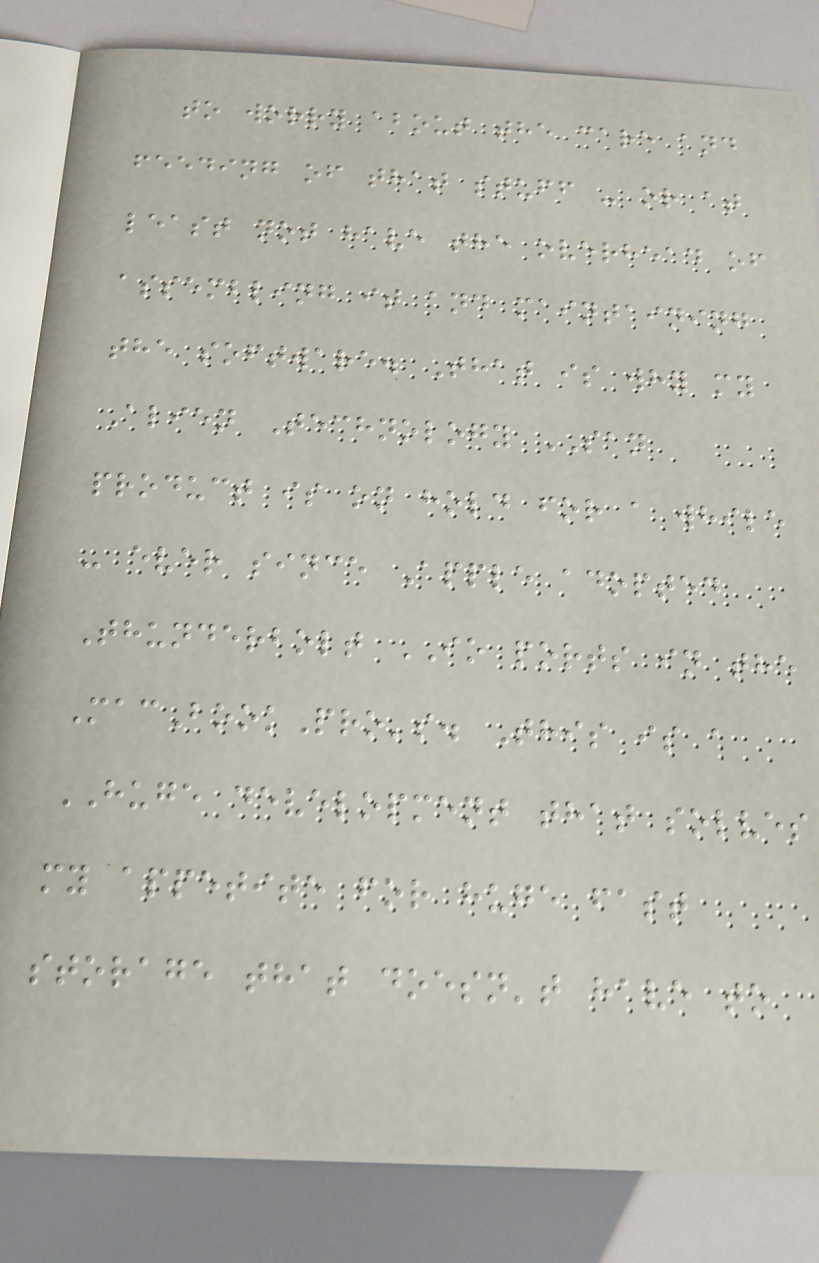to worry about the care and
feeding of that stuff - or at
least not have the overhead of
assembling it and maintaining
the software. That is why my
Alien Technology SAN
product is on hold for a while
- ever since Apple adopted
Thunderbolt IO ports in the
MacBookPro's. This is a
HUGE development that solves
my appetite for huge fast
storage that doesn't have to
